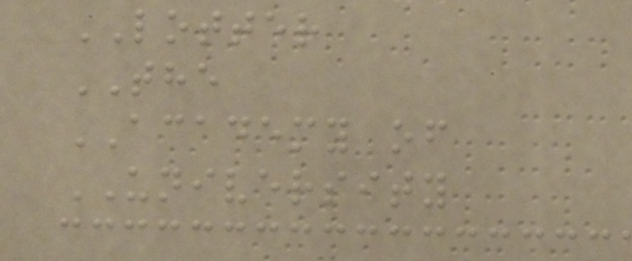LOTTER
THE
ACADEMY of
UNIVERSITY
